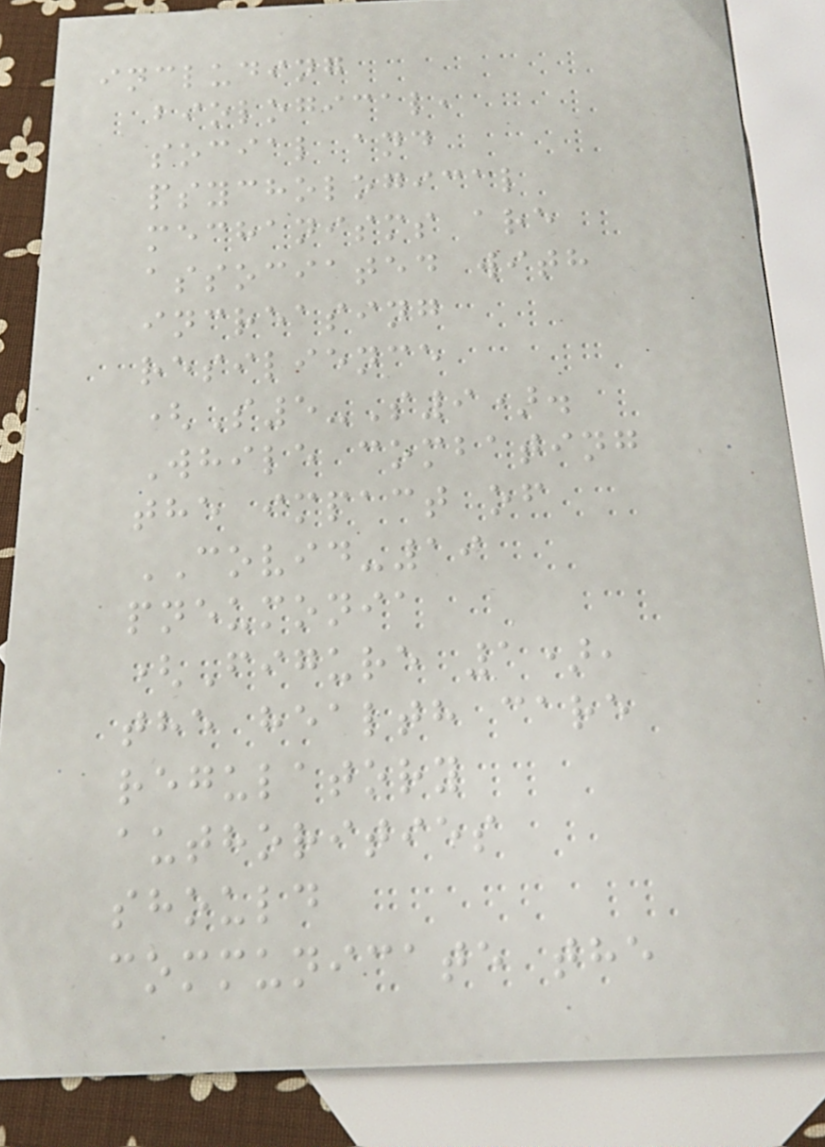including
biological,
social and
psychological
mechanisms are
associated with
increasing
resilience
(S5-S9).
While combating
the impact of
COVID-19
pneumonia
(Figure 1),
the health care
regulatory
authorities
should
communicate the
